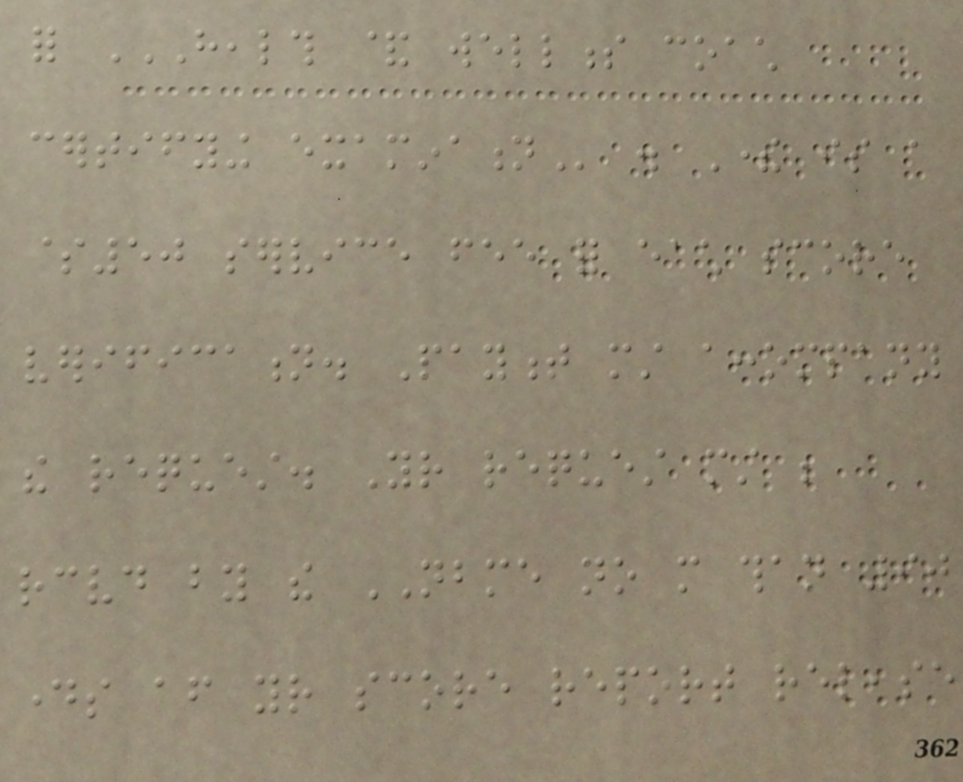for HEALTH & WELLNESS COACH
CERTIFYING EXAMINATION . There is a
$50 service fee for each score
verification. Payment must accompany
the request. Your request must be
received by the NBME no more than 90
days after your score report release
